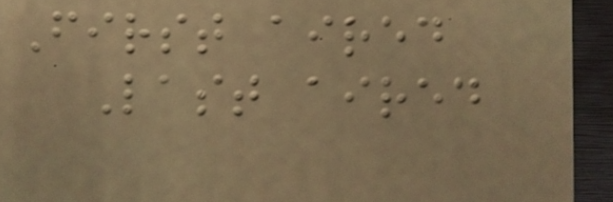First aired
Last aired
